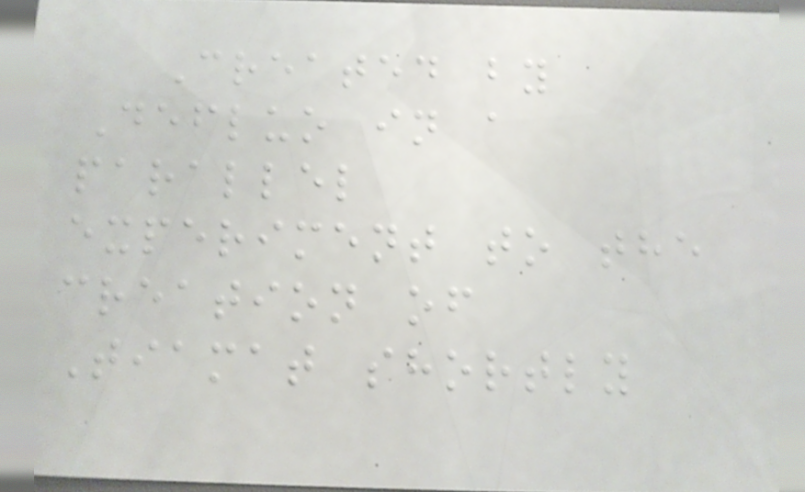Created by
Defluo in a
parallel
experiment to the
creation of
Tiamat shortly
